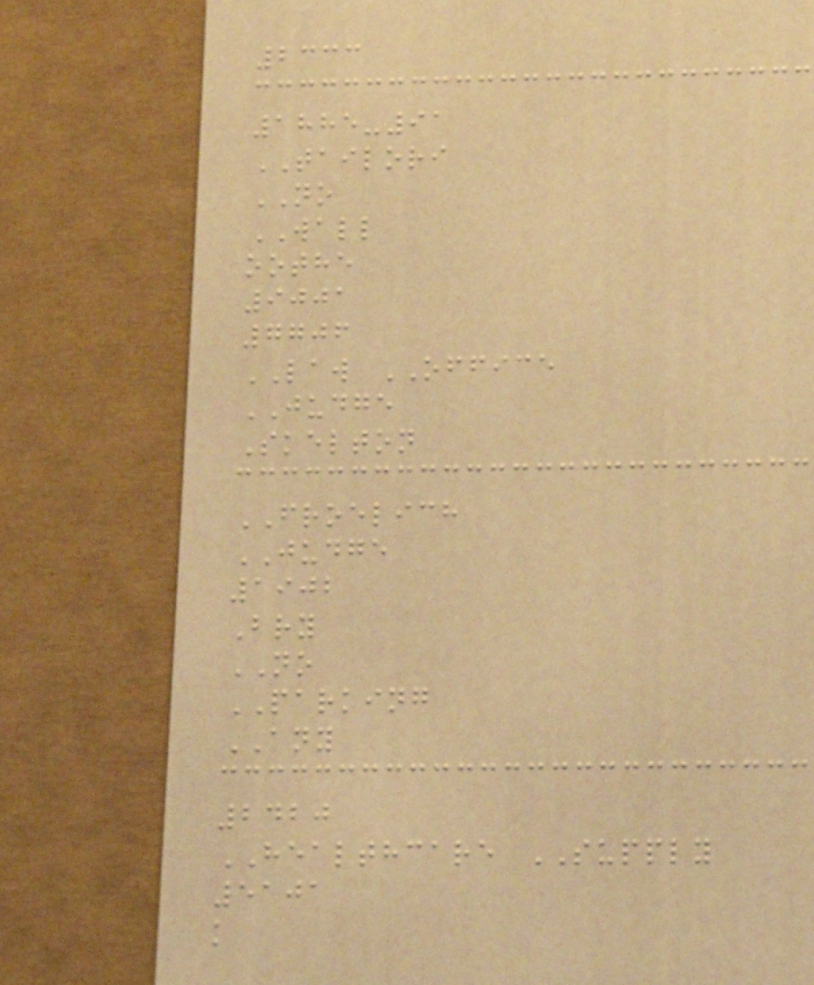2333
1885-91
TAILORI
NO
WALL
oothe
9001
7706
LAW OFFICE
JUDGE
Skelton
FROELICH
JUDGE
1902
Bry
NO
PARKING
ANY
2420
HEALTHCARE SUPPLY
5101
k
